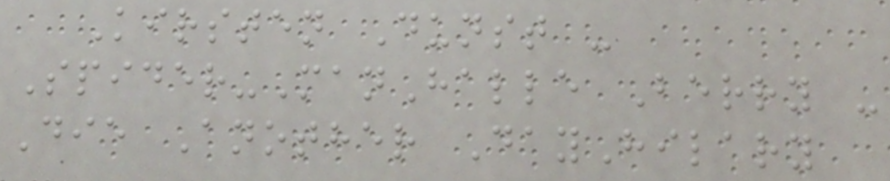Kirsten Dunst -
Spider-ManHalle Berry -
Die Another DayHilary
